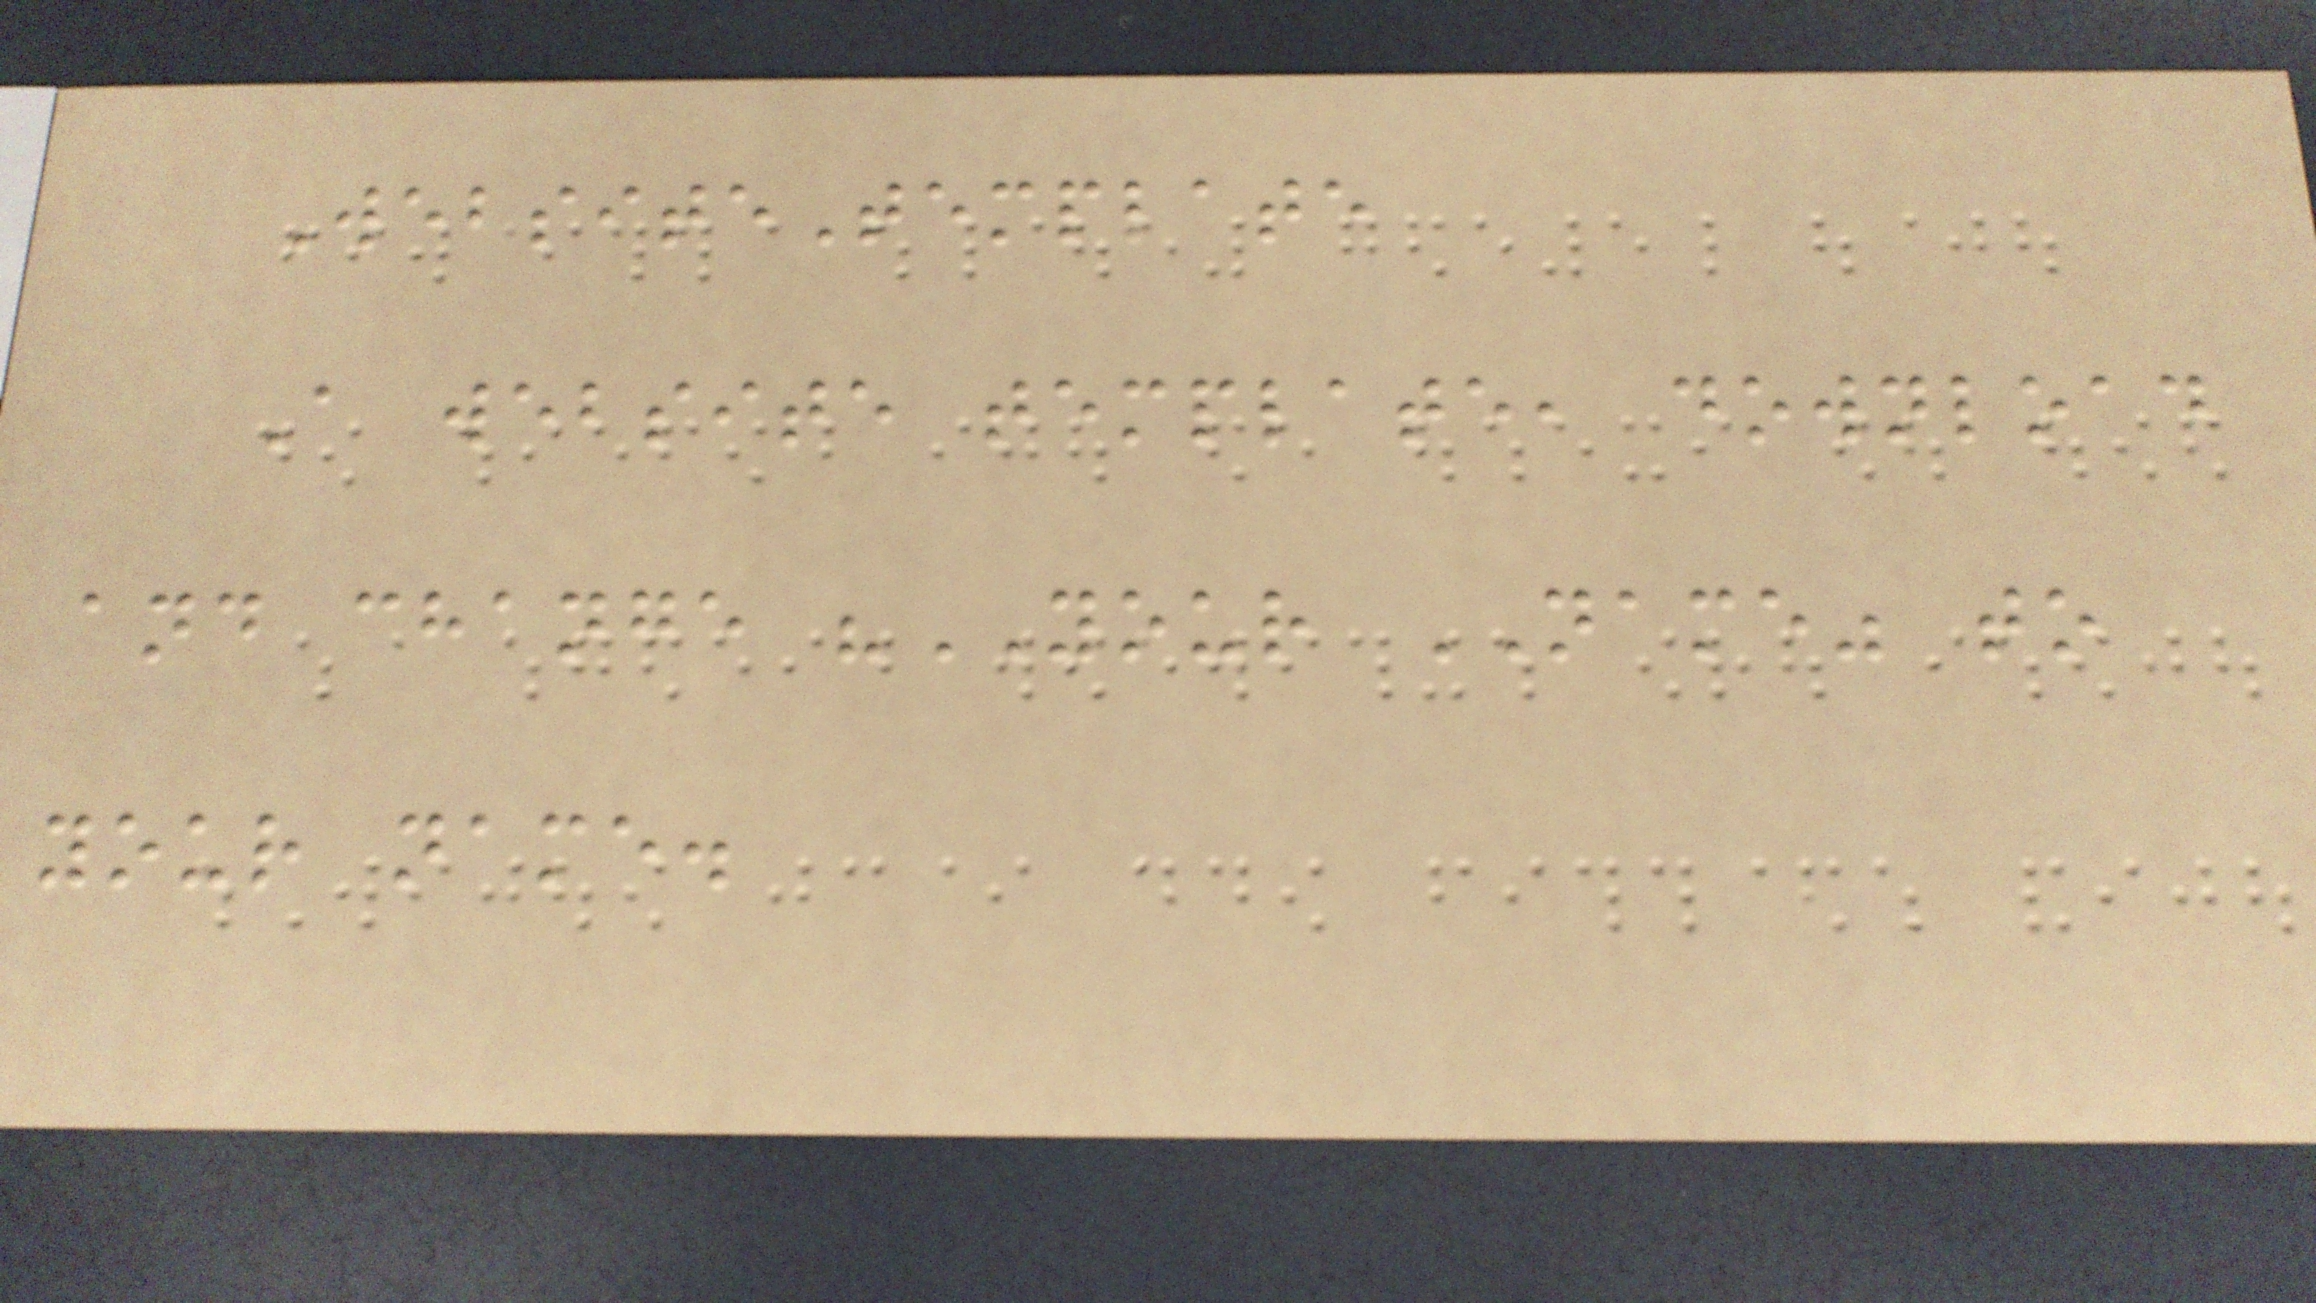WebsiteTemplate
A website template, download
and change "YOUR NAME" to
your name.
